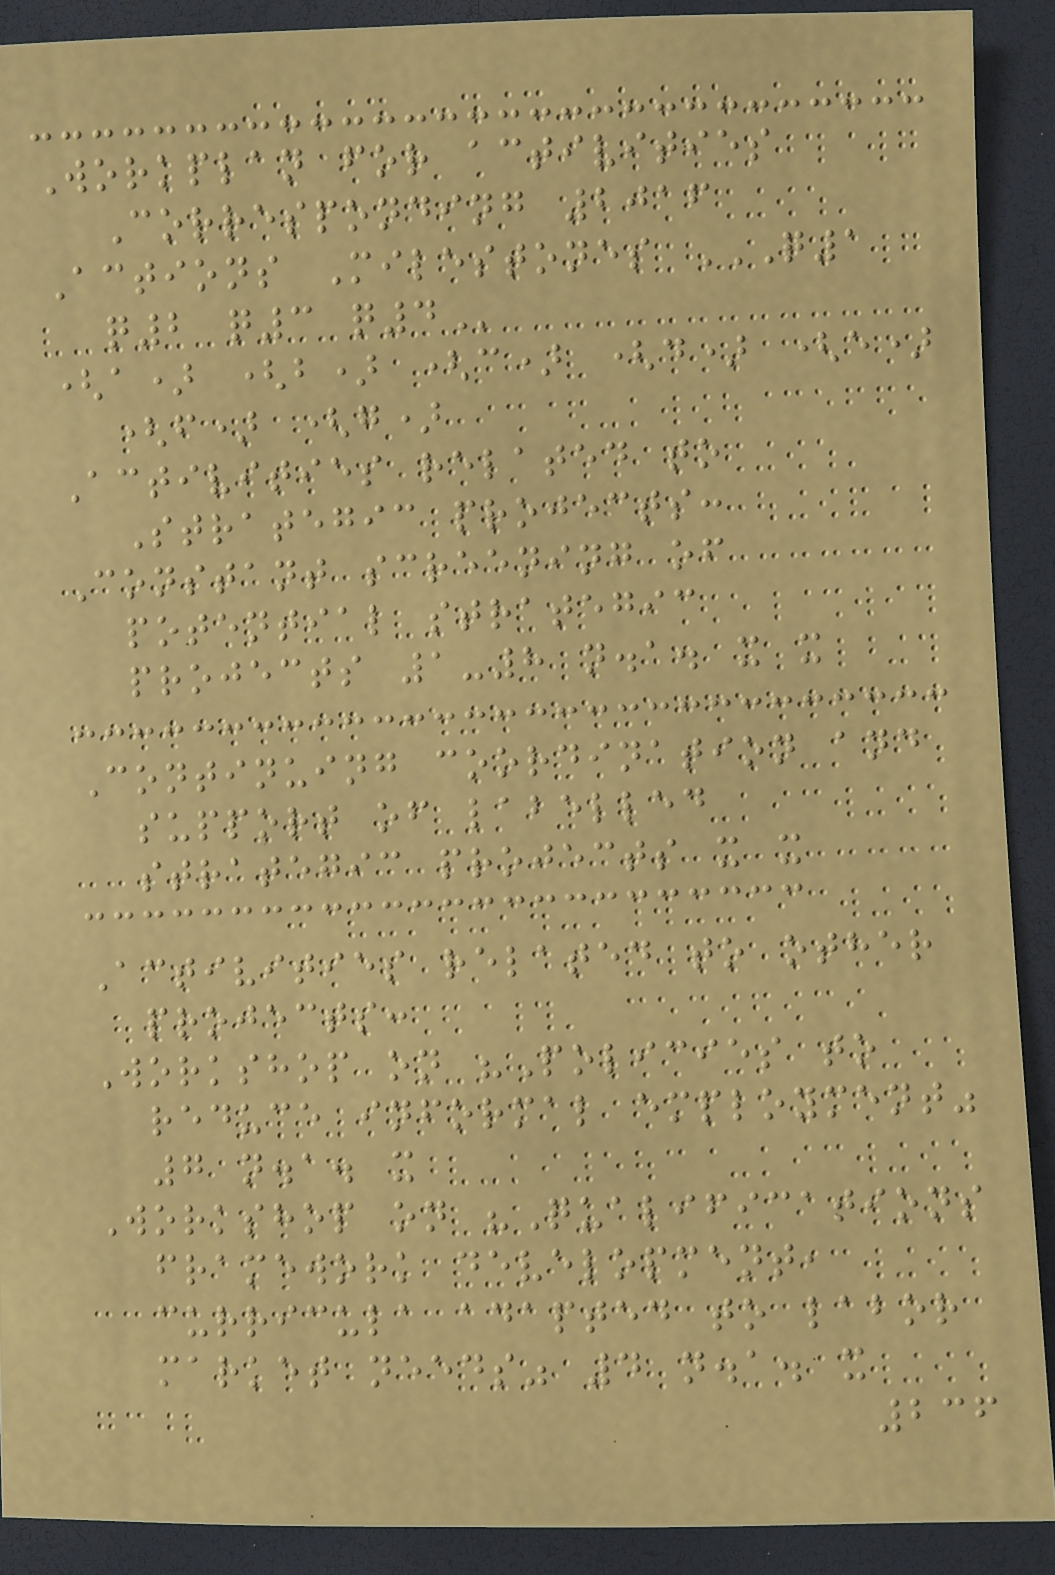Workplan for activities
Corresponding 2016
Actions Milestones Q1
Q2 Q3 Q4
(a) (b) (c) (d) (e)
(f) (g)
Activities related to
Strategic projects:
Constant screening of
potential strategic
projects 1-8 n.a. x x
Continuing coordination and
support of labelled
strategic projects x x
Activities related to other
projects:
Workshop on "Policies to
reduce informal employment"
7 n.a. x
Workshop on "Qualifications
framework development,
curricula adapted to labor
market needs" 4 n.a. x
236
